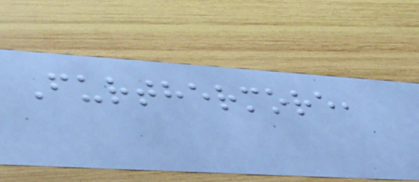Furthermore,
